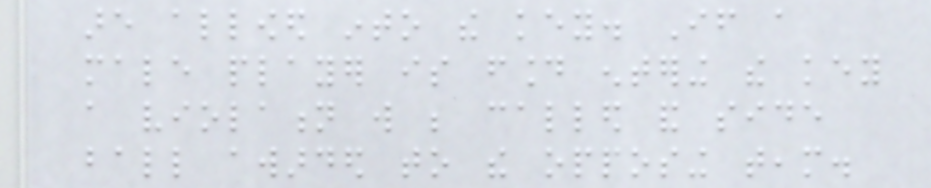are allowed into the key. If a
male player is found entering the key
a violation will be called and side
ball awarded to the opposing team.
